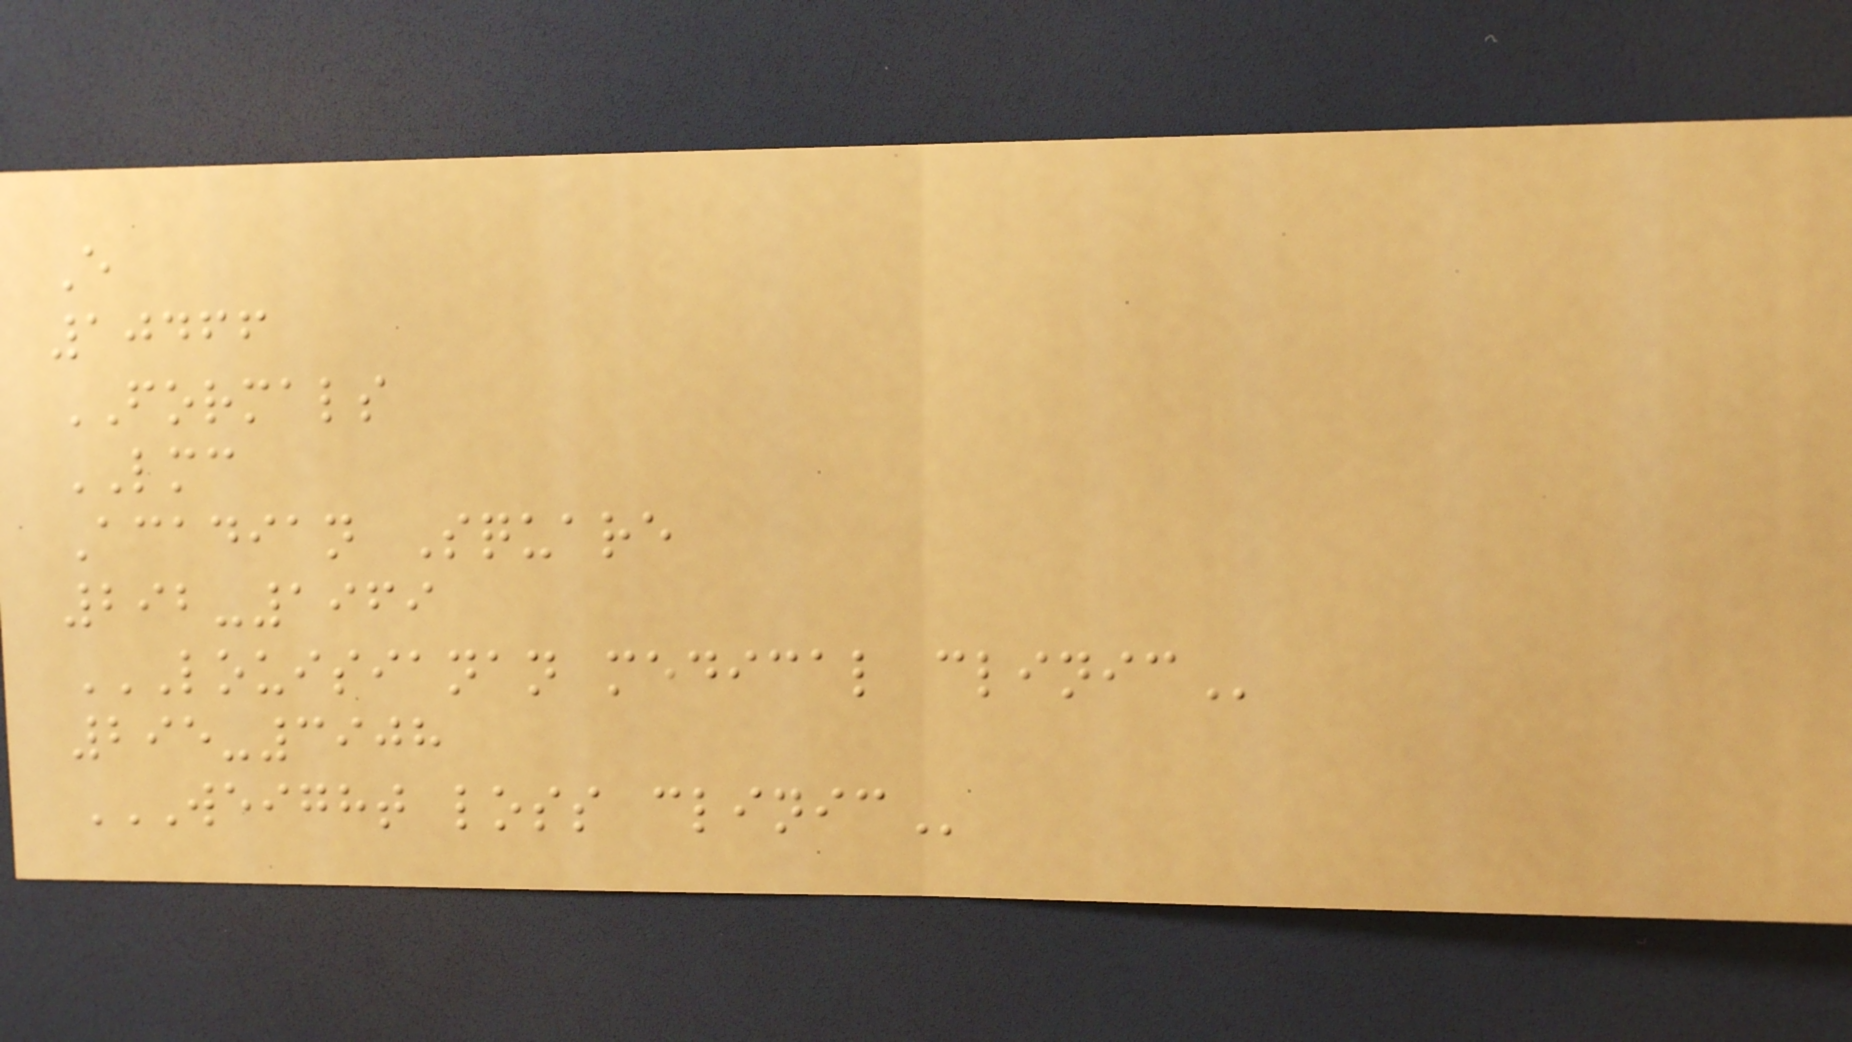E
10466
FORMALS
LMC
Acadian Square
292-1969
LOUISIANAN MEDICAL CLINIC
295-3908
WEIGHT LOSS CLINIC
